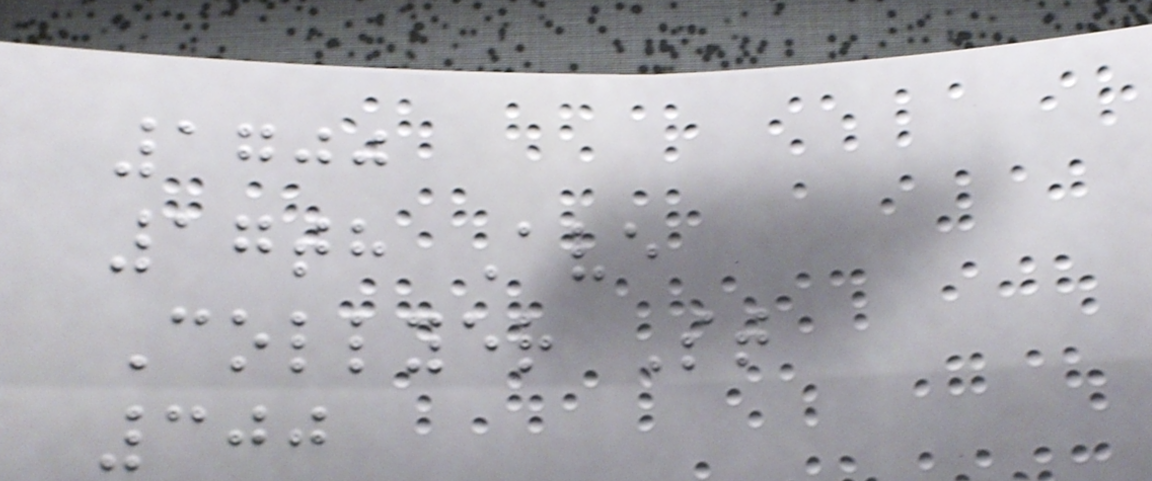1700
17th Ave
Collyer St
300
